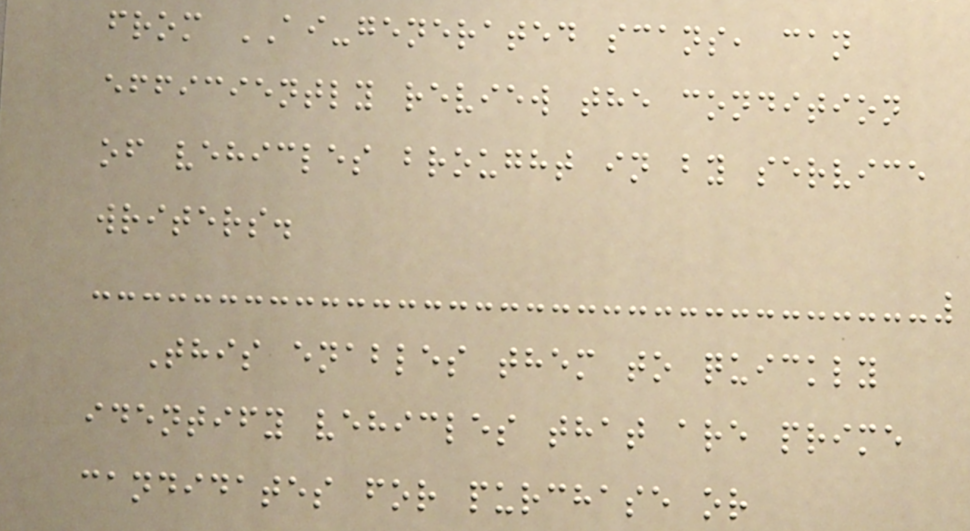from AI-generated scans, can
efficiently review the condition
of vehicles brought in by service
writers.
This enables them to quickly
identify vehicles that are prime
candidates for purchase or
